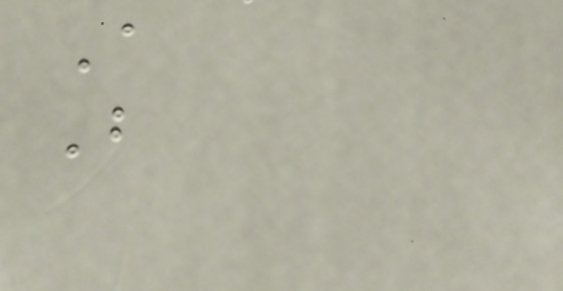A
B
